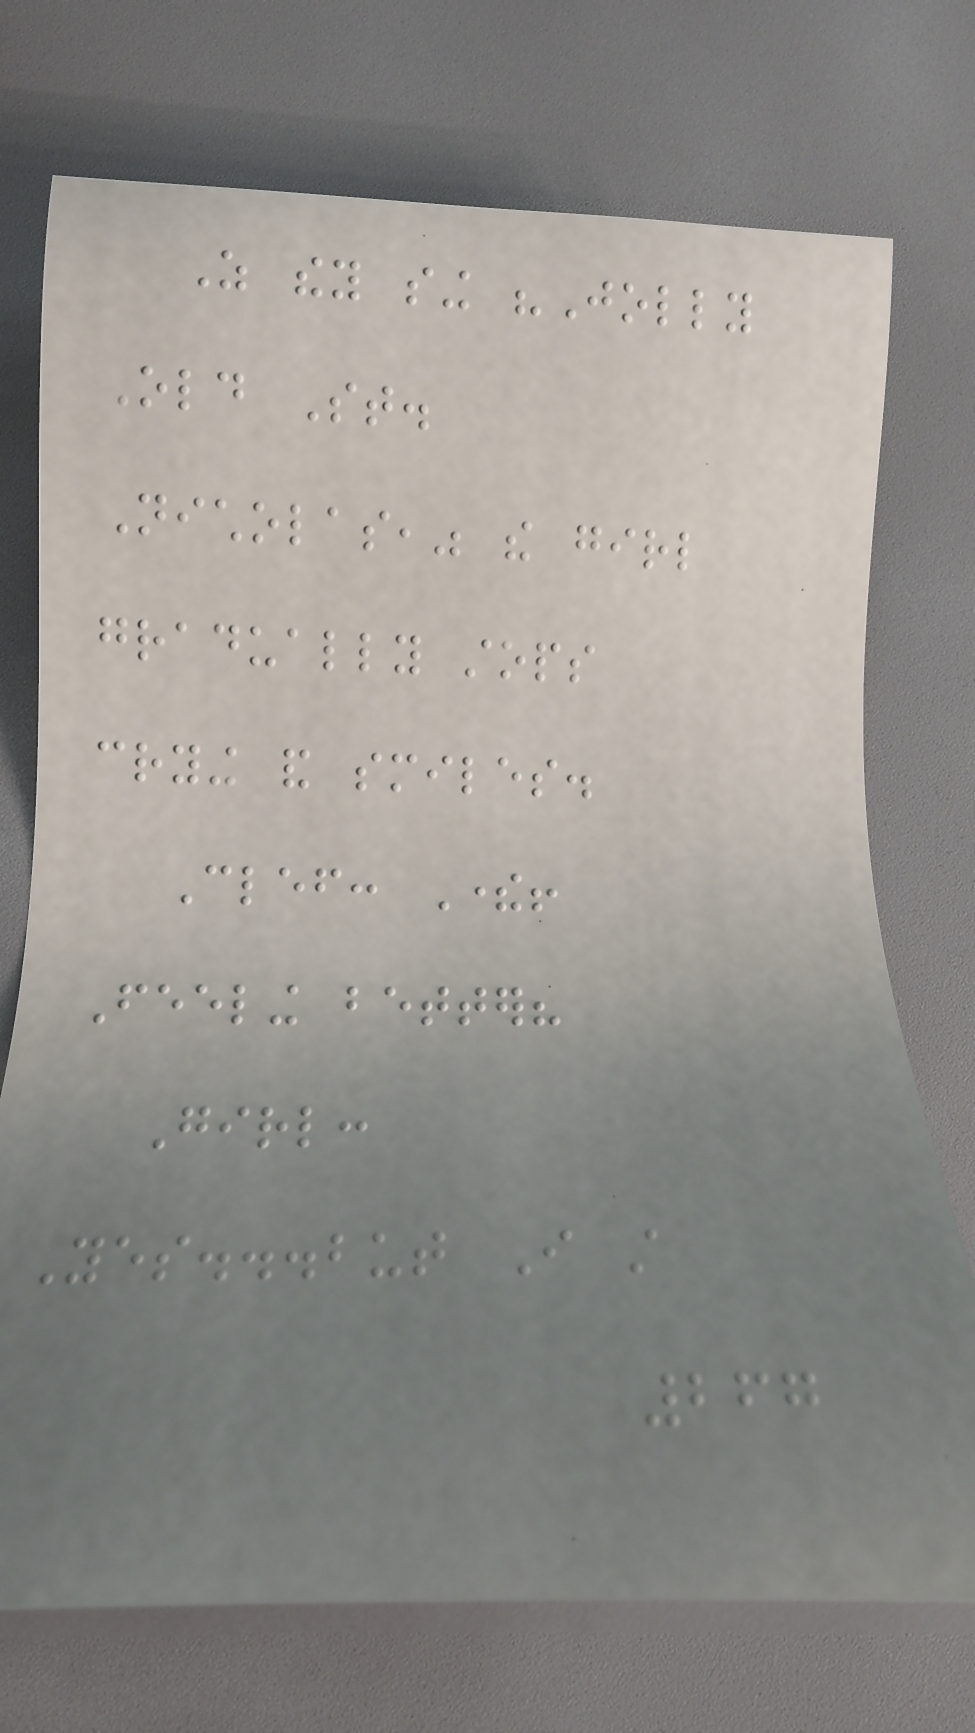As they sing "Jolly
Old St.
Nicholas," the girl
gradually stops
crying and smiles.
Clef: There!
Feeling better?
Girl:
Yes...but I still
267
